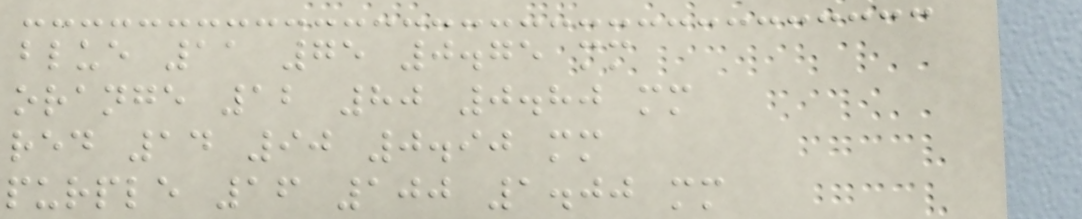blue 11 75 0.75 mm
orange 12 80 0.80 mm
red 14 90 0.90 mm
purple 16 100 1.00 mm
